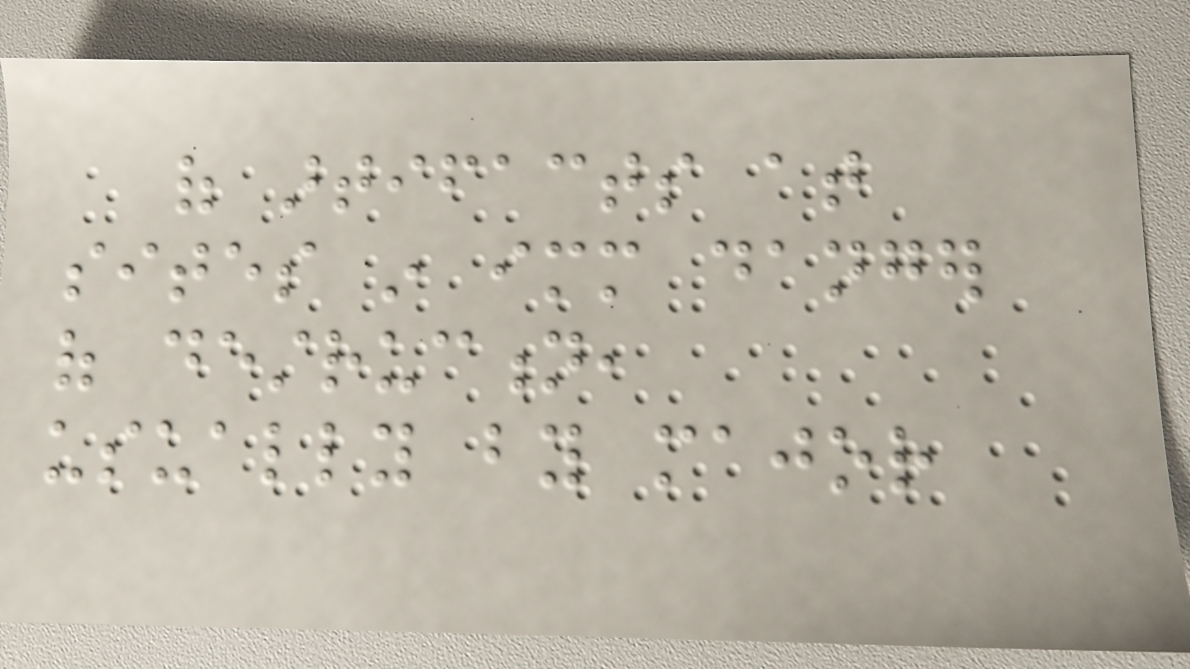of artifacts at
sites in immediate danger
of destruction,
usually by major
